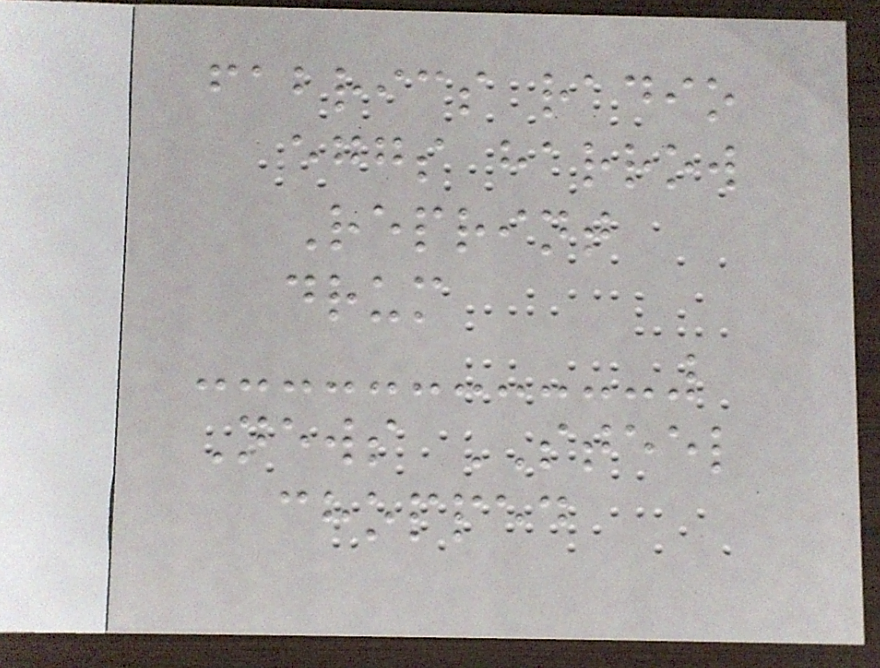fabrics radio
eggs harrow
Reprint
drum
News STEEL
chopped
